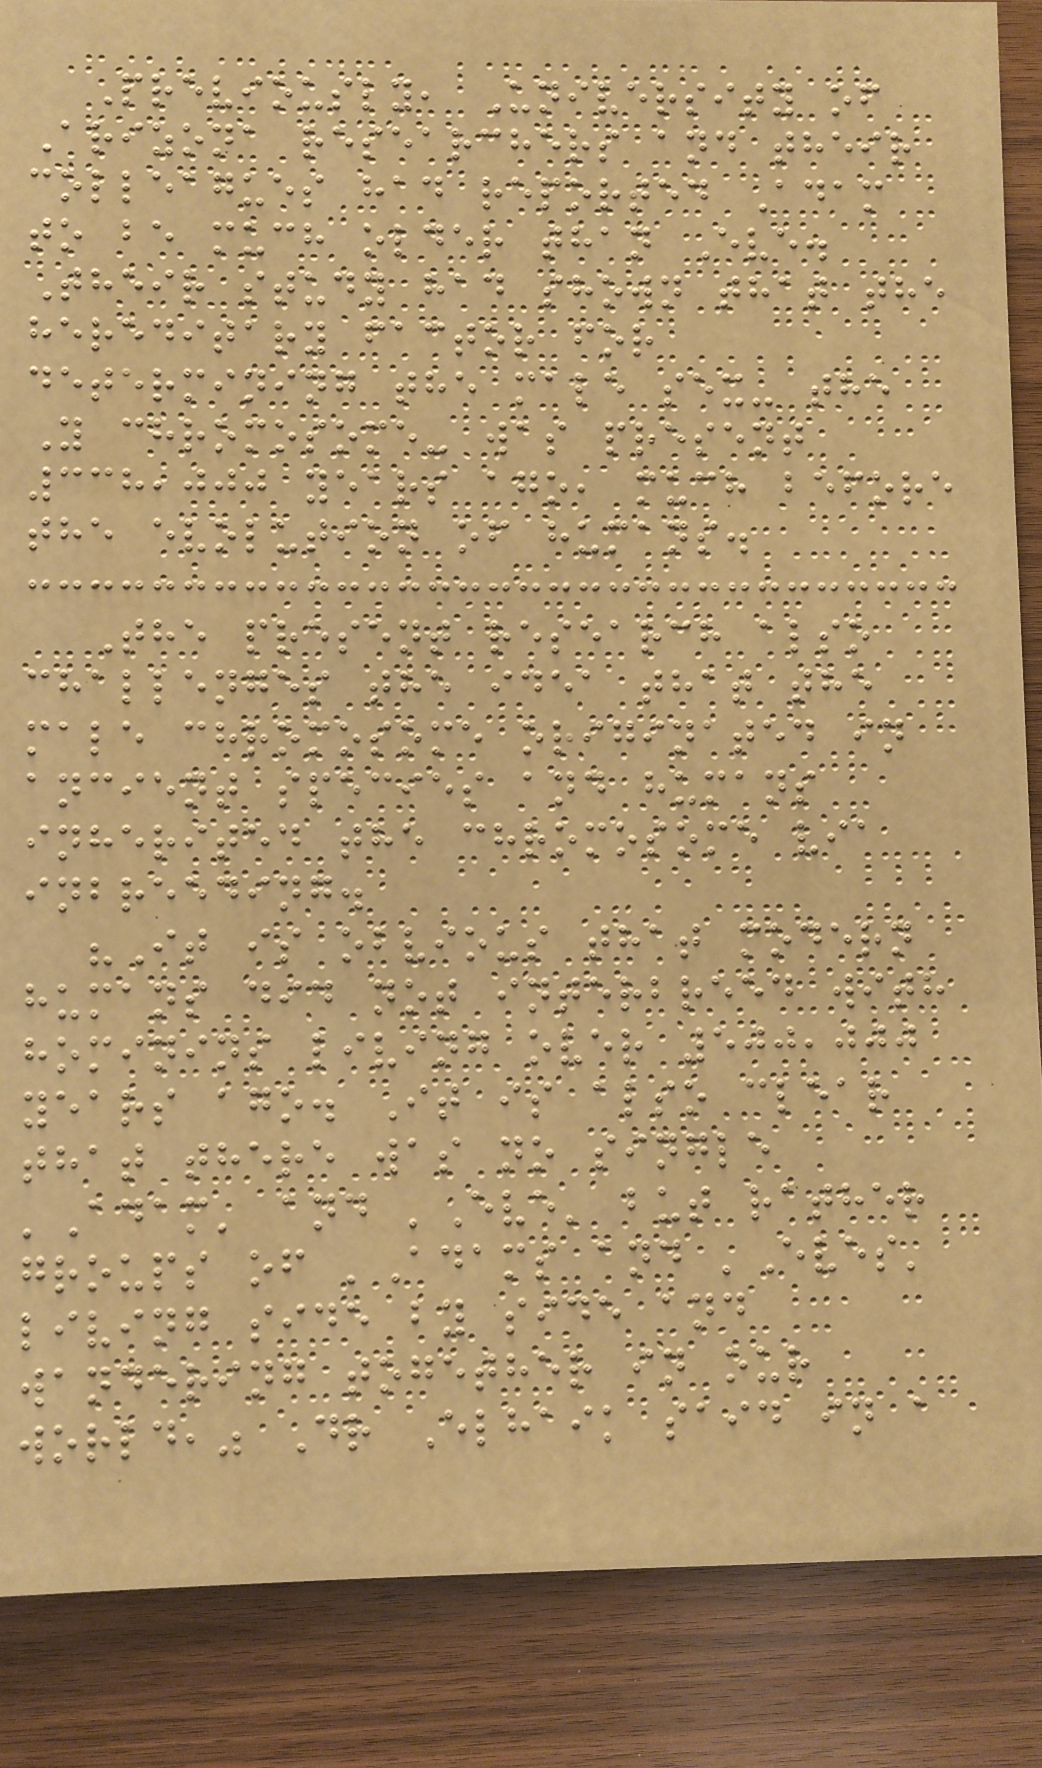Previously, University of
Arizona researchers and their
colleagues had reported Adam
to be much older than Eve.
Their study had shown that the
hereditary factor for
determining the male sex- the
Y chromosome- was present
338,000 years ago, much before
the evolution of humans.
The present research also
challenges the idea that the
male chromosome originated in
ancient species and humans
inherited the chromosome via
inbreeding.
"It is obvious that modern
humans did not interbreed with
hominins living over 500,000
years ago. It is also clear
that there was no single
'Adam' and 'Eve' but rather
groups of 'Adams and 'Eves'
living side by side and
wandering together in our
world," Dr Elhaik said in a
